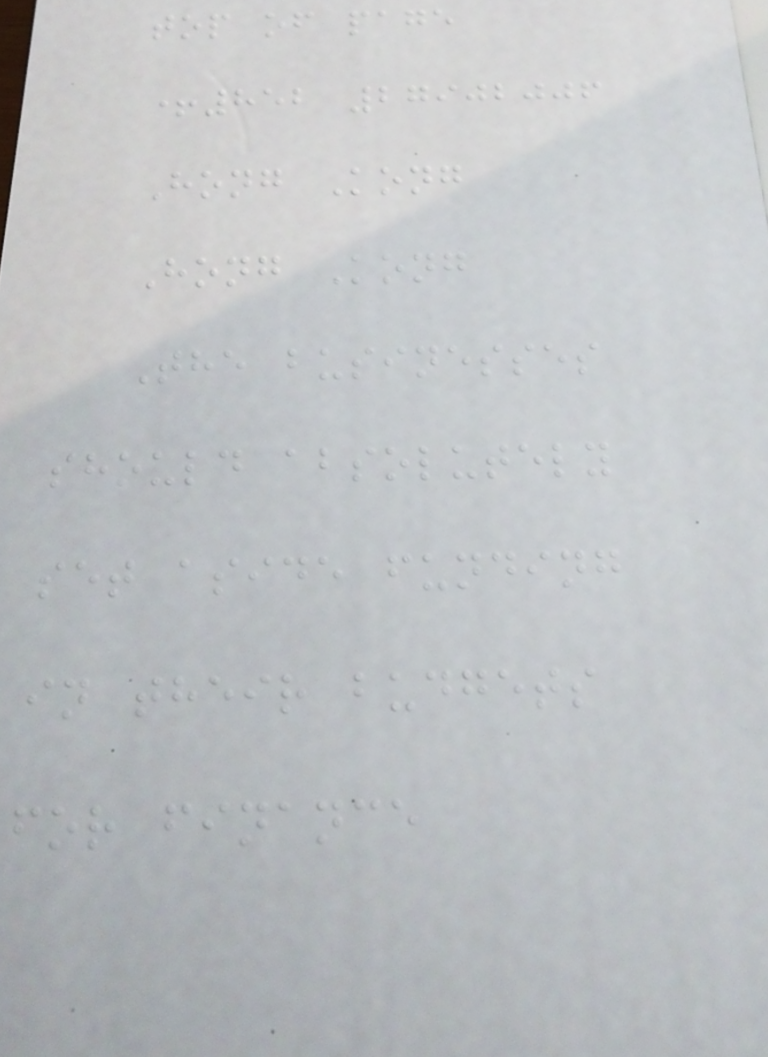top of page
+852 27902006
Hong Kong
Hong Kong
The businesses
should absolutely
set aside funding
in their budgets
for finance
